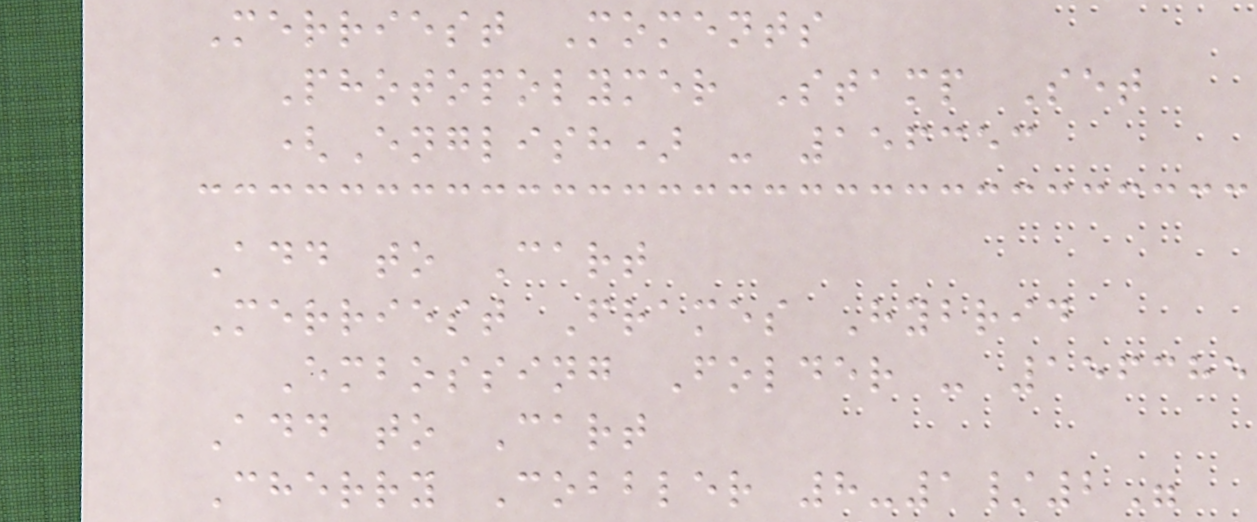Merriest Moments
Photopolymer Stamp Set
(English) - 156353
Add to Cart
Merriest Frames Hybrid
Embossing Folder - 156385
Add to Cart
Cherry Cobbler 8-1/2"
